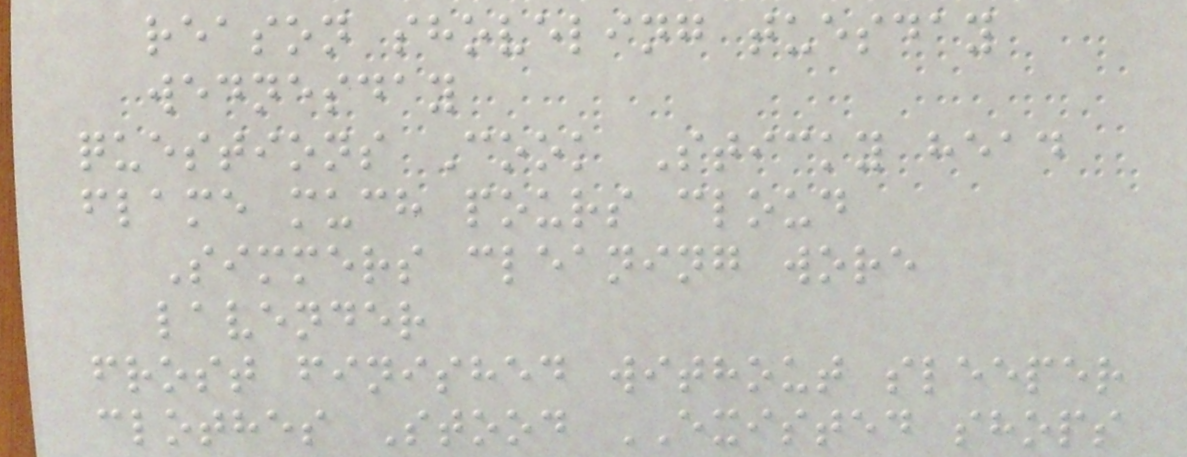reason shoveling tuesday
wednesday
questions Cook Sticky head
flame much pours cloud
Simmers cleaning wore
lavender
frost finished without sleeper
clothes Stood EXISTED shops
